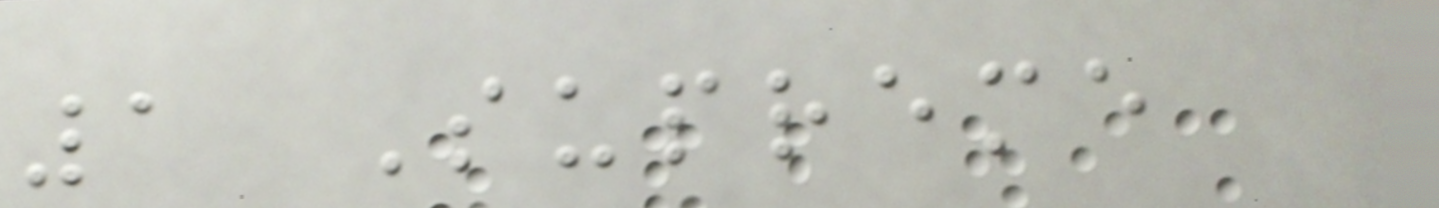1 Supreme
